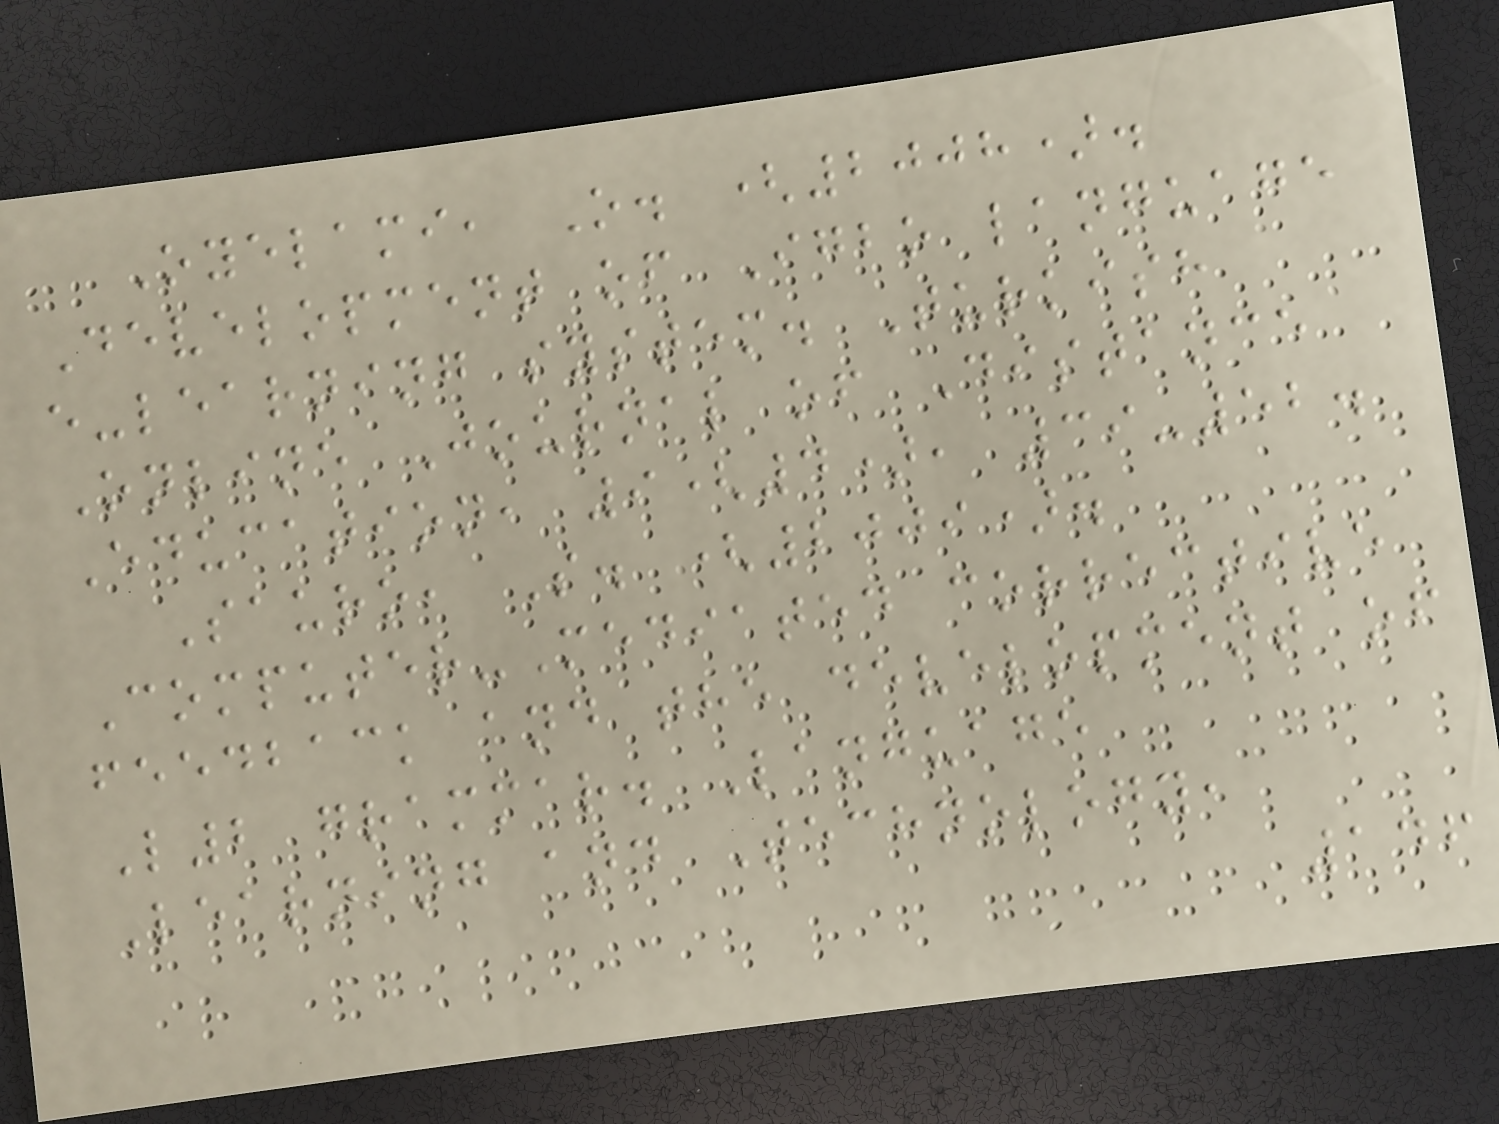Oyelami, O. (2008).
Development of Igbo language
e-learning system. Turkish
Online Journal of Distance
Education, 9(4), 39-52.
Sauro, S. (2009).
Computer-Mediated corrective
feedback and the development of
L2 grammar. Language
Learning and Technology,
146
